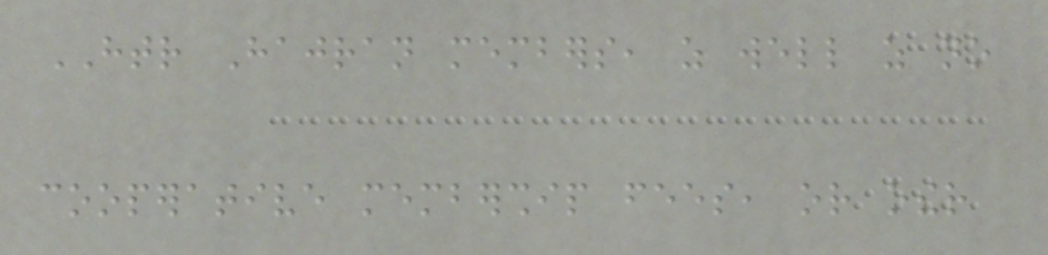HTR Hajran members, as well as no
cooperative membership fees, or other
